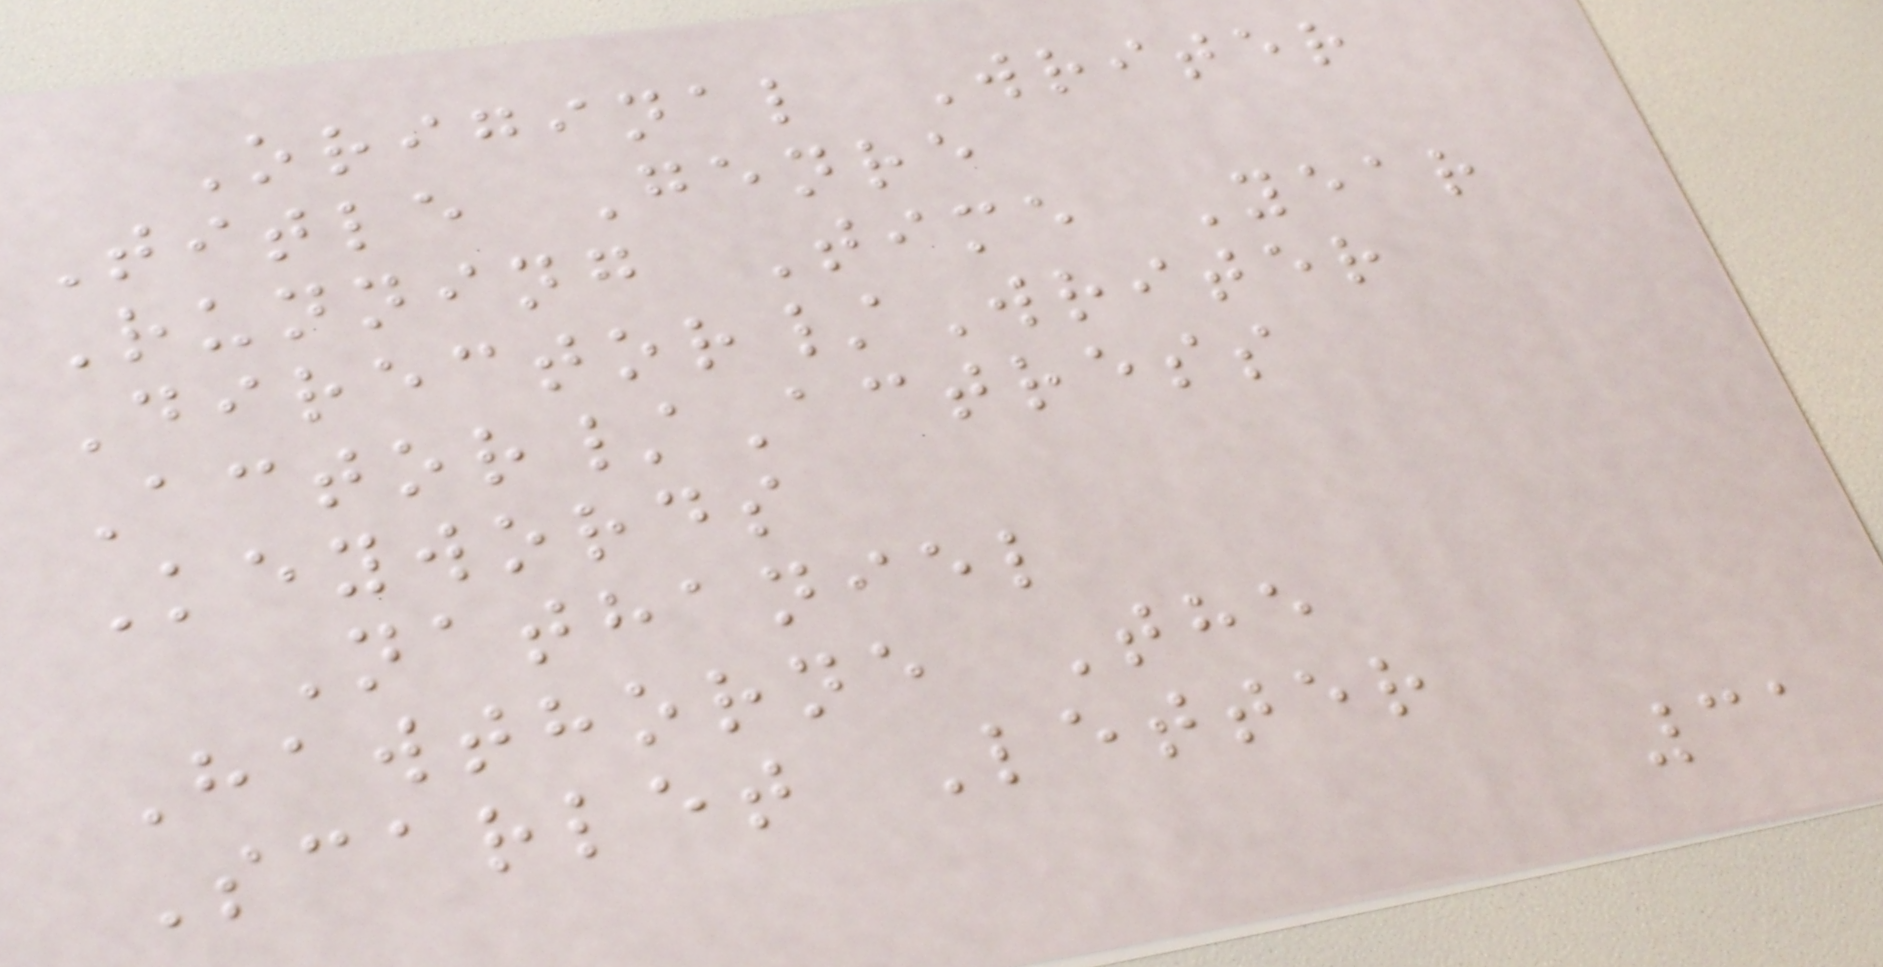Original Writer
Title Genre
Running Time Year
Director/Writer
Actor/Actress
Keywords
Nathaniel
Hawthorne The
Scarlet Letter
31
